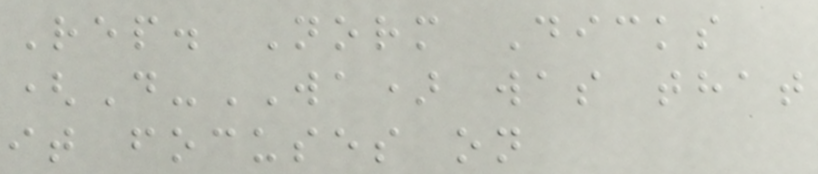Rep. Norm Dicks
(D-WA) was that
it focuses on
